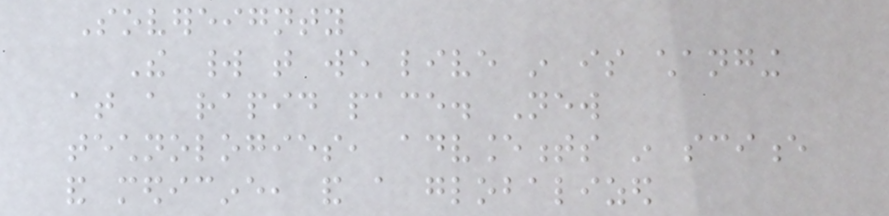Sovereignty
The world that we live in is changing
at a rapid pace. New
technologies, advancements in science
and medicine, and a globalized
